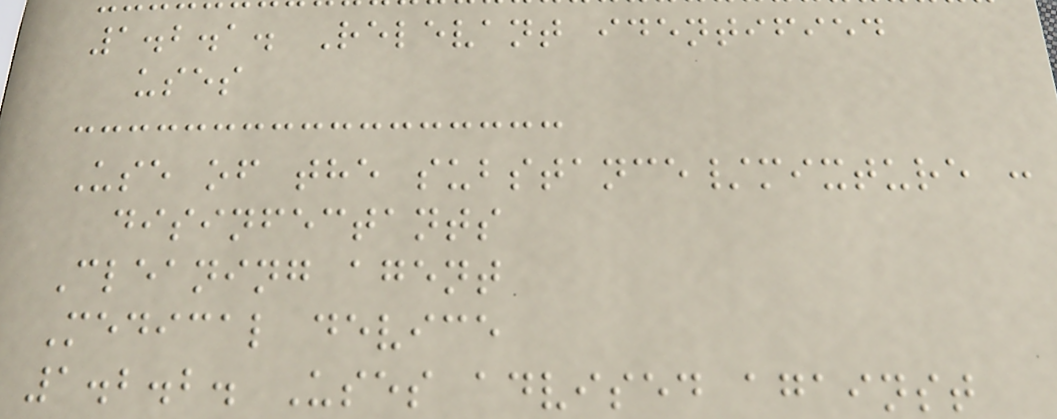1.2.1. Relevant identified
uses
Use of the substance/mixture :
disinfectants
Cleaning agent
Medical device
1.2.2. Uses advised against
